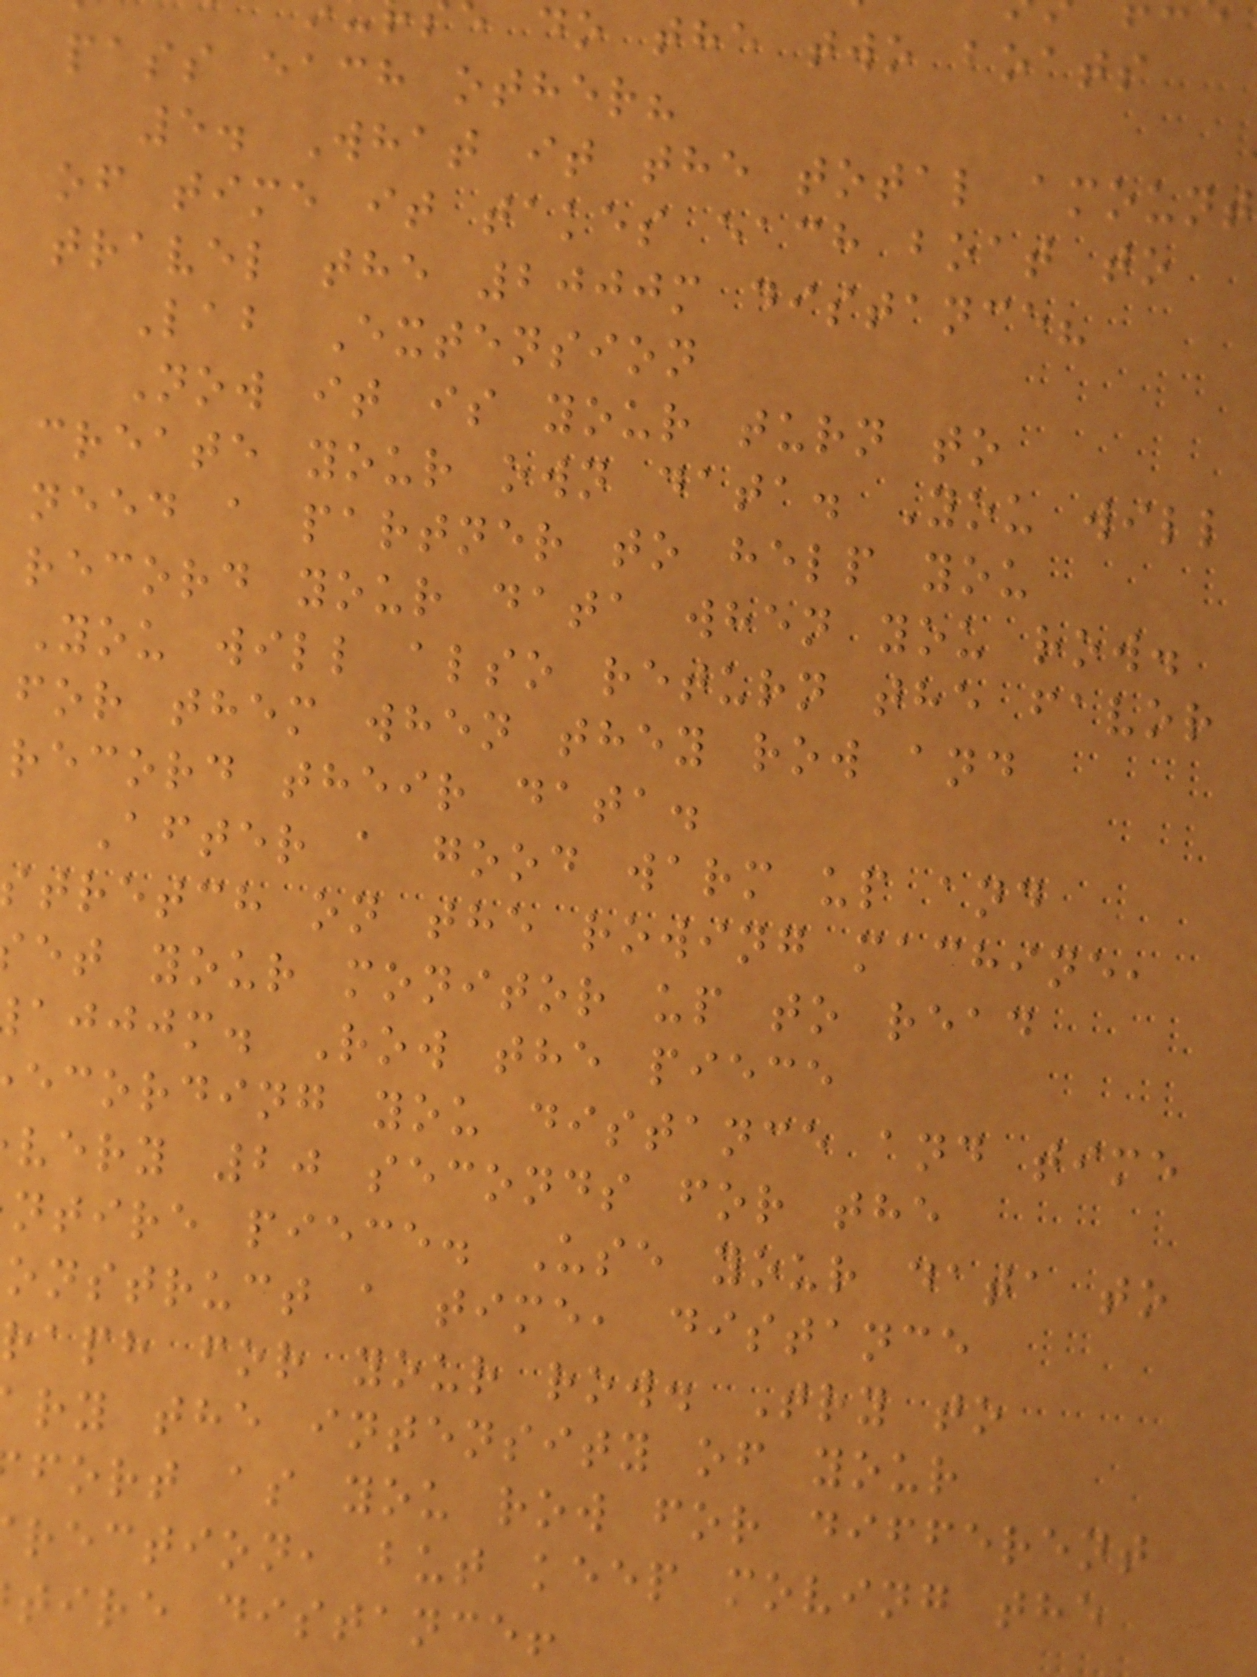do the two boats
pass each other?
5. What it the total amount
of time it takes each boat to
travel the 2000m distance?
Lab Extension
Now it is your turn to
create your own data. You will
need a partner to help you
record your data when you row.
You will also return the favor
for them when they row and
record their data.
After a good warm up and
tretch on the rowing machine,
et your monitor up to read
ajjjm. Row the piece
ecording you distance and time
very 20 seconds for the
ntire piece. Use your data to
onstruct a time, distance
raph for your row. Try to
ry the intensity of your
fort as you row for different
rection, but keep moving the
tire distance!
